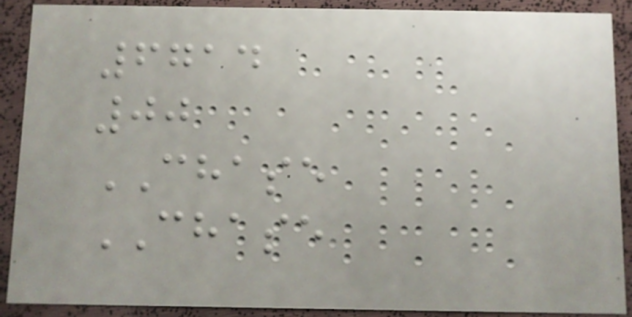6714
00
CHASE
CHASE
